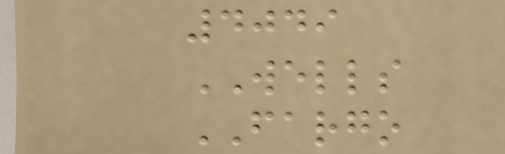4049
WELLS
FARGO
